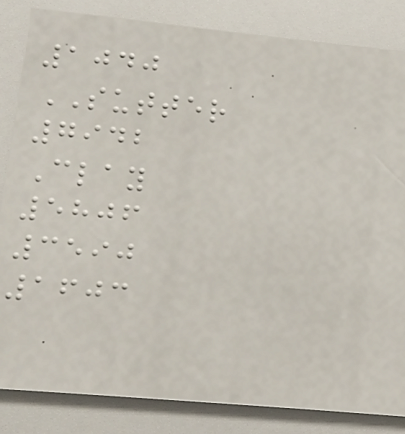1040
SUTTER
7942
Clay
5806
3590
1603
